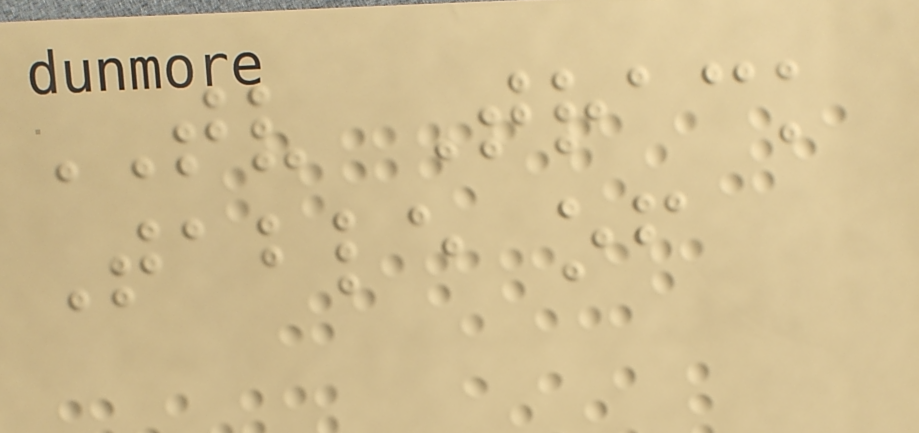TV Track
Table of
